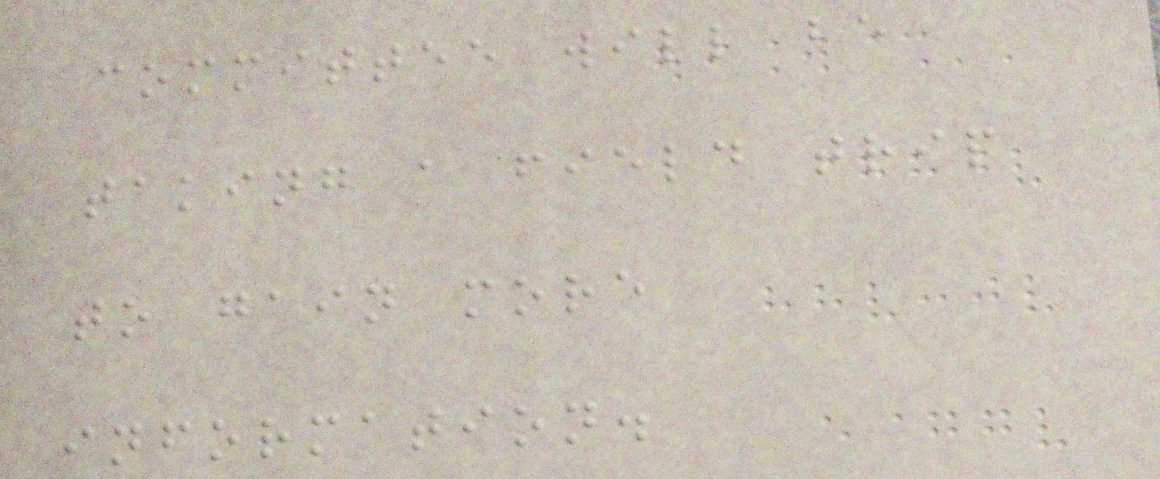committee will be
taking a field trip
to gain more
information.
